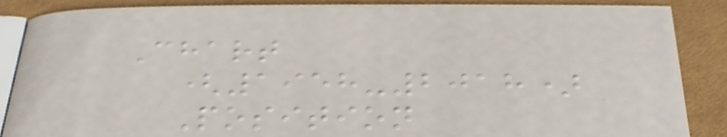Chart
(1958-2018)
Position
